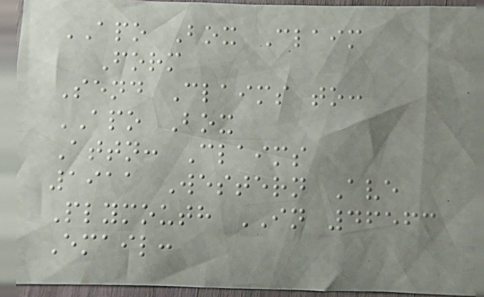APO Box Claim
Form
Send Claims to:
APO Box
Attn: Claims
1911 Western Ave
Plymouth IN 46563
Email:
